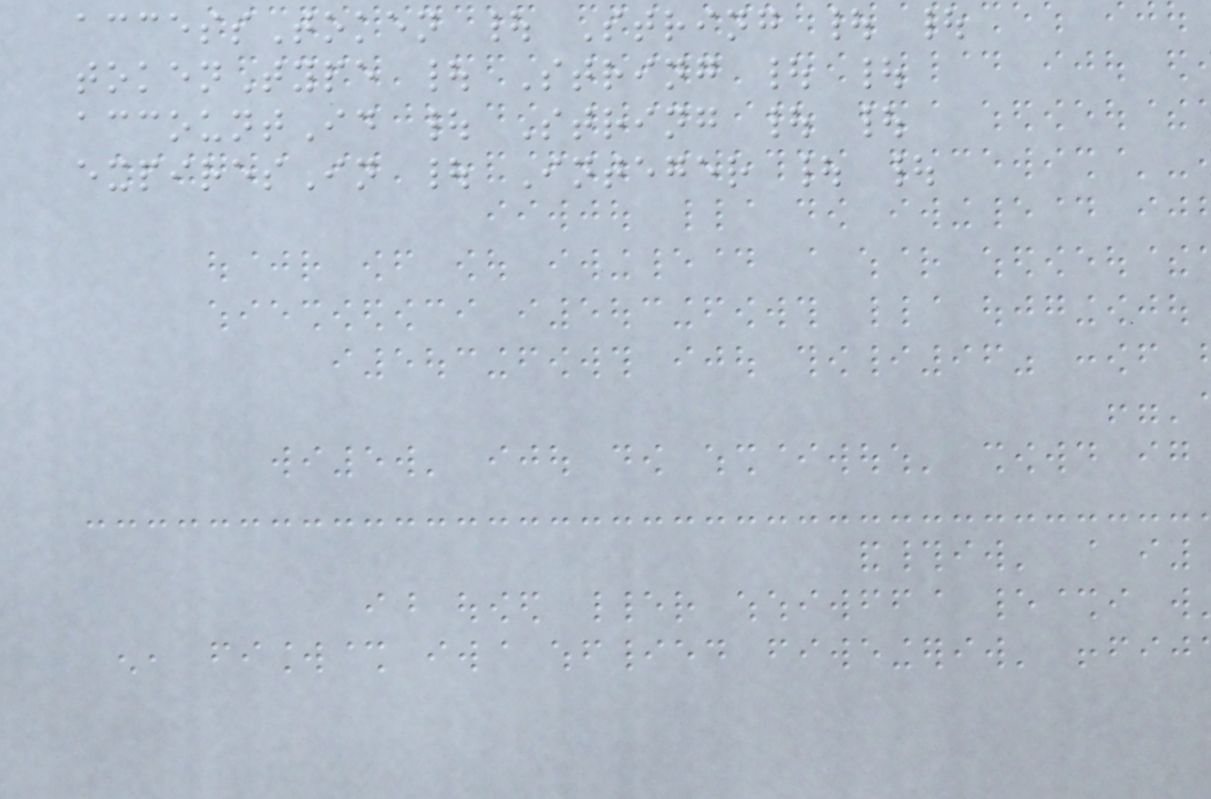accessToken | String | |
tokenType | String | |
accountId | String | |
expiresIn | Integer | |
